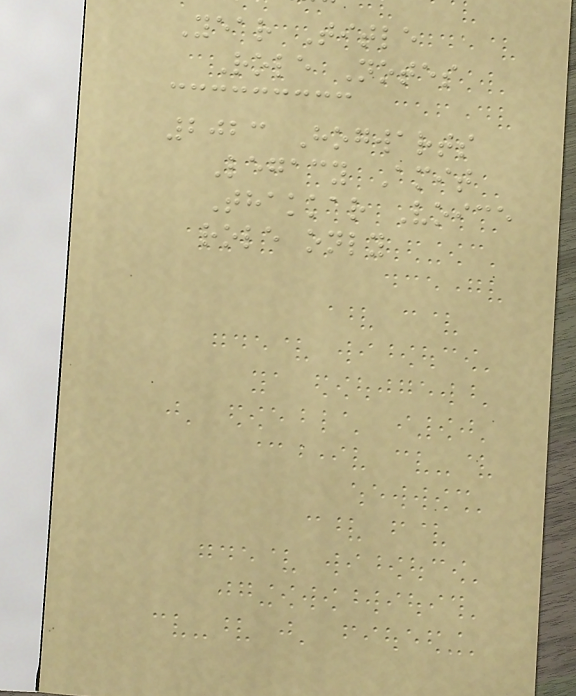Year Title
Role Notes
2023 Hogwarts
Legacy Amit
Thakkar Voice
role only
